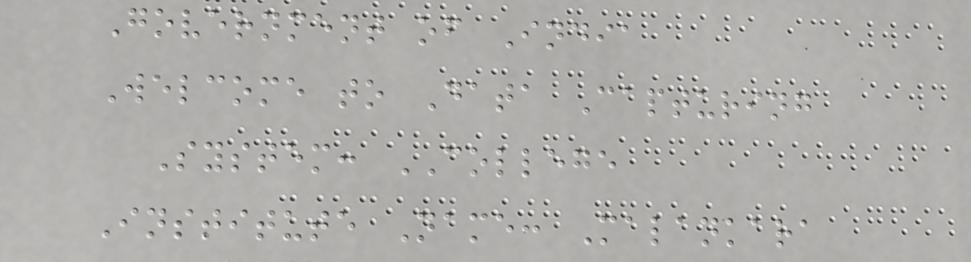Government of India
Welcome to Data Capturing
System: COLLEGE
Institute Name: Malankara
